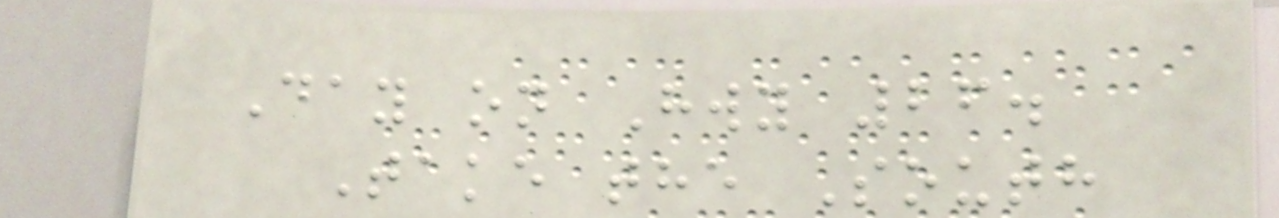Day on Hwy 26.
Take the South
